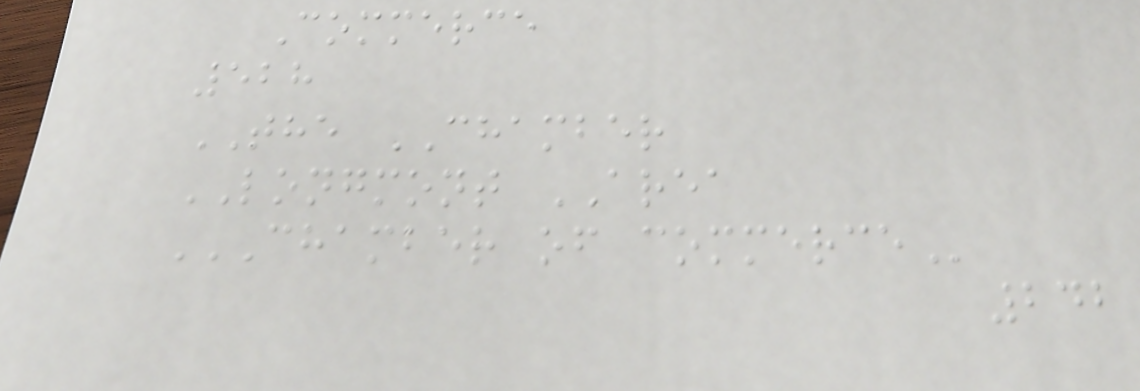Commerce
528
THE CHAMBER
LONGMONT AREA
CHAMBER OF COMMERCE
242
